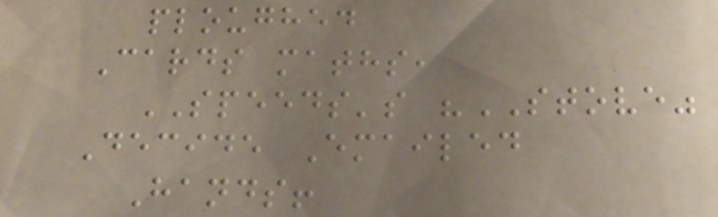ploughed
Cards maths,
SPEEDS's "STOVE"
Decide Emailed
Hands!
